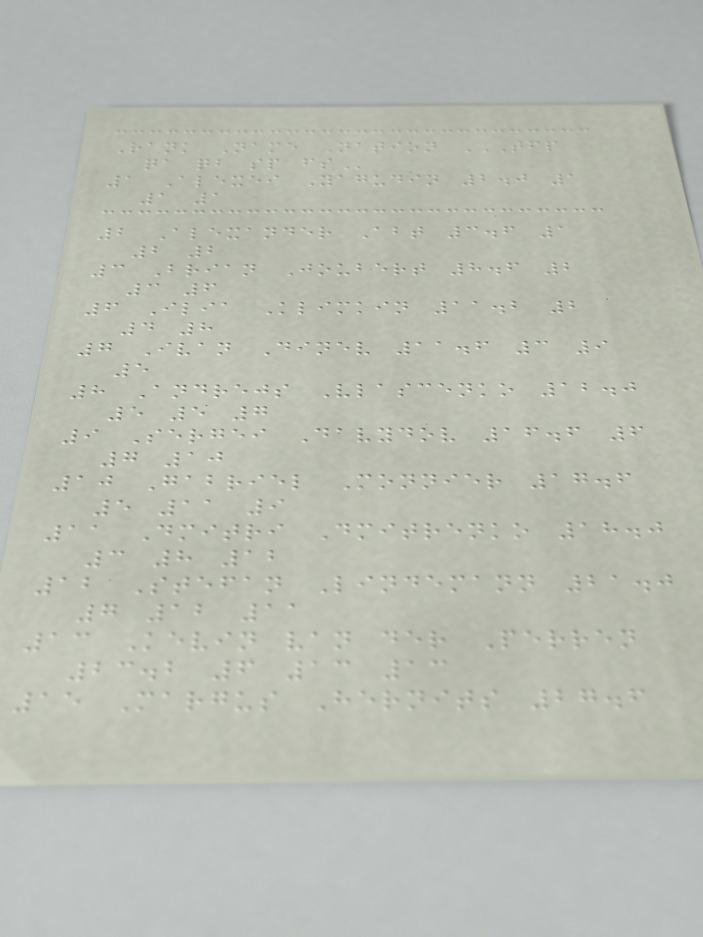Rank Name Nation TFP
QA QB SP FS
1 Alexei Yagudin 2.0 1
1 1
2 Alexander Abt 3.6 1
2 2
3 Brian Joubert 8.6 2
3 6
6 Ilia Klimkin 11.2 2
4 8
7 Ivan Dinev 11.6 3 9
5
8 Andrejs Vlascenko 12.0
5 5 7
9 Sergei Davydov 16.6 6
7 10
10 Gabriel Monnier 17.6
5 11 9
11 Dmitri Dmitrenko 18.0
3 8 12
12 Stefan Lindemann 21.0
7 12 11
13 Kevin van der Perren
23.2 6 13 13
15 Margus Hernits 27.6
